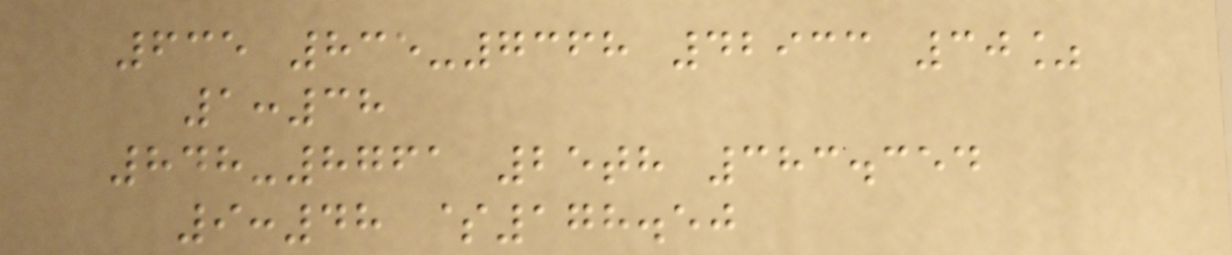635 835-7368 42933 30%
1:38
848-8761 25th 383.354
9:48 $178.50
